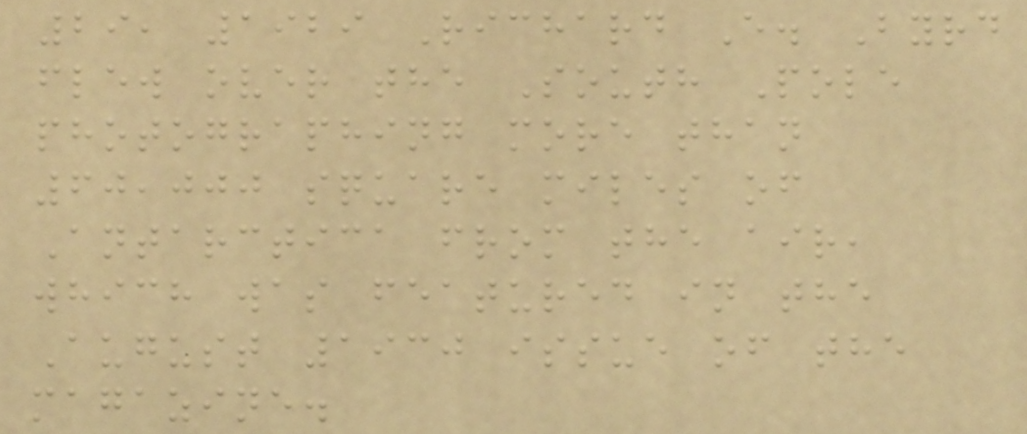29, 1929 Richard E. Byrd
flew over the South Pole
photographing more than
60,000 square miles of
Antarctica from the air,
which was featured in the
August 1930 issue of the
magazine.
